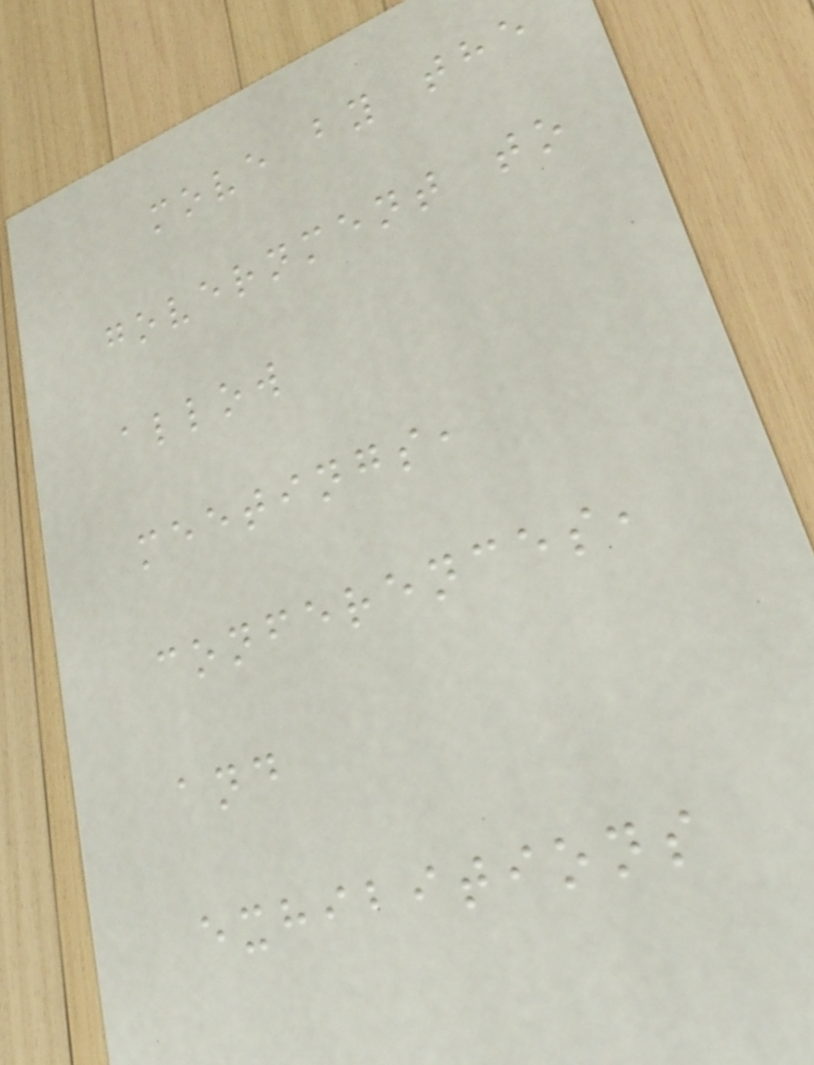move by the
government to
allow
meetings,
conferences,
and
exhibitions
